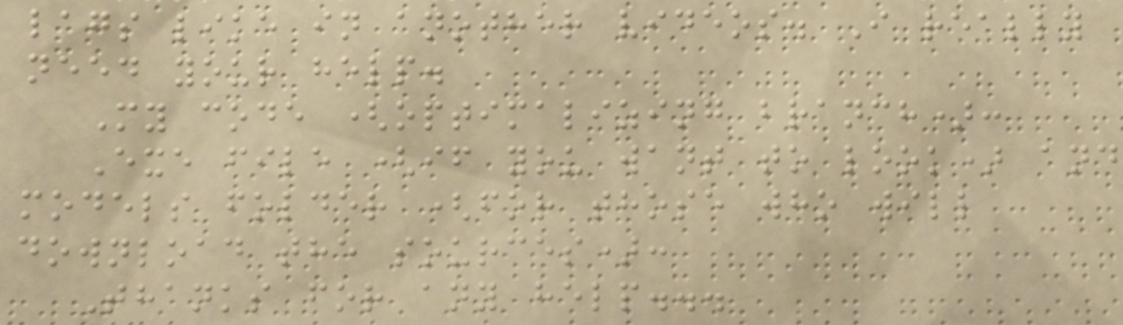lags like in another videos. I really
need your help.
My code (optimalizing branch):
Exe file (if you want to look) and
models folder (for those who will
download the sources):
Thanks for any help...
